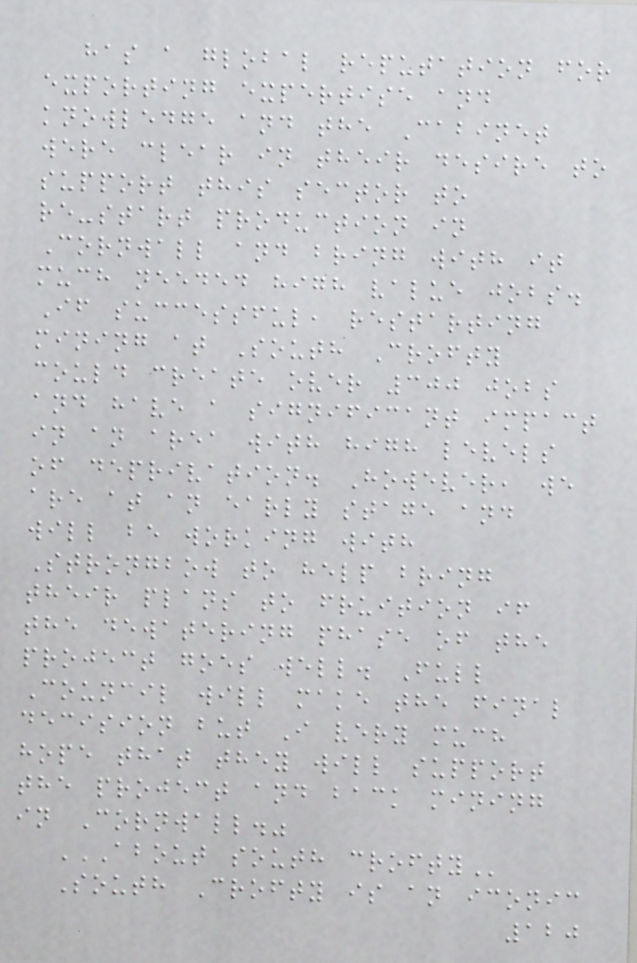has a global reputation for
exporting expertise and
knowledge and the Cabinet
were clear in their desire to
support this sector to
re-start production in
Cornwall and bring with it
much needed high value jobs.
If successful, restarting
mining at South Crofty
could create over 300 jobs
and have a significant impact
in an area with high levels
of deprivation. However, we
are at an early stage and
will be working with
Strongbow to help bring
their plans to fruition if
the dewatering phase of the
project goes well. Full
Council will make the final
decision but I very much
hope that they will support
the project and back mining
in Cornwall."
ABOUT SOUTH CROFTY
South Crofty is an iconic
120
